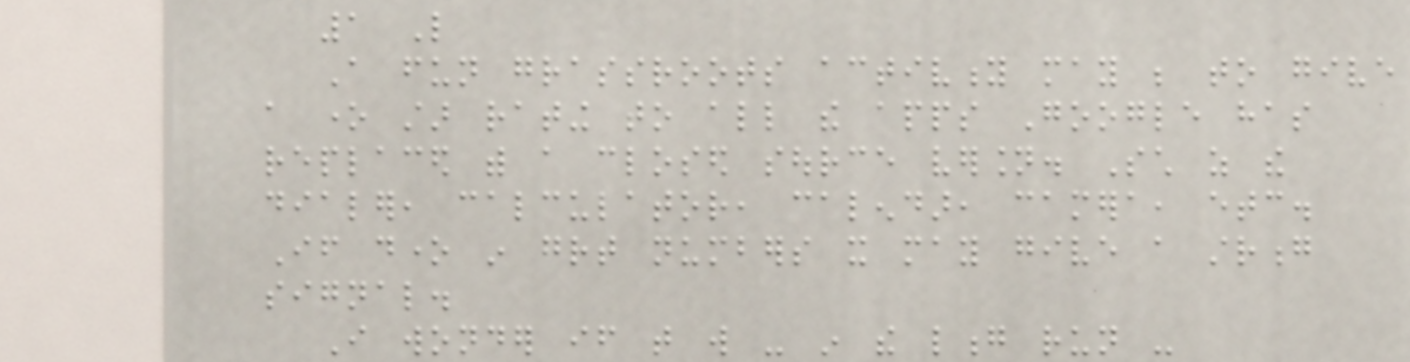1 Like
A fun grassroots activity may be to give
a one star rating to all the apps Google has
replaced with a closed source version. Such as the
dialer, calculator, calendar, camera, etc.
If done in great numbers it may give a strong
signal.
I wonder if that will - in the long run -
